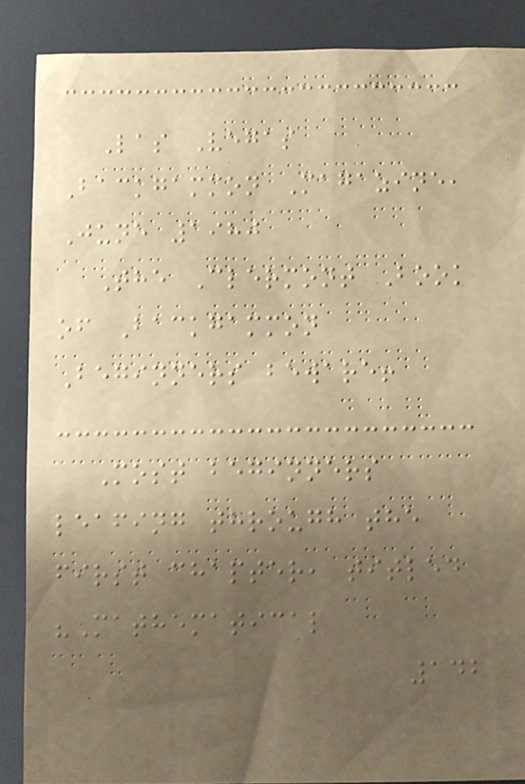Las Vegas
Backgammon Magazine,
June 1980
The Clermont Book
of Backgammon
Beginners beware!
Most beginners
leafing through the
first chapter, titled
"Mathematical
142
